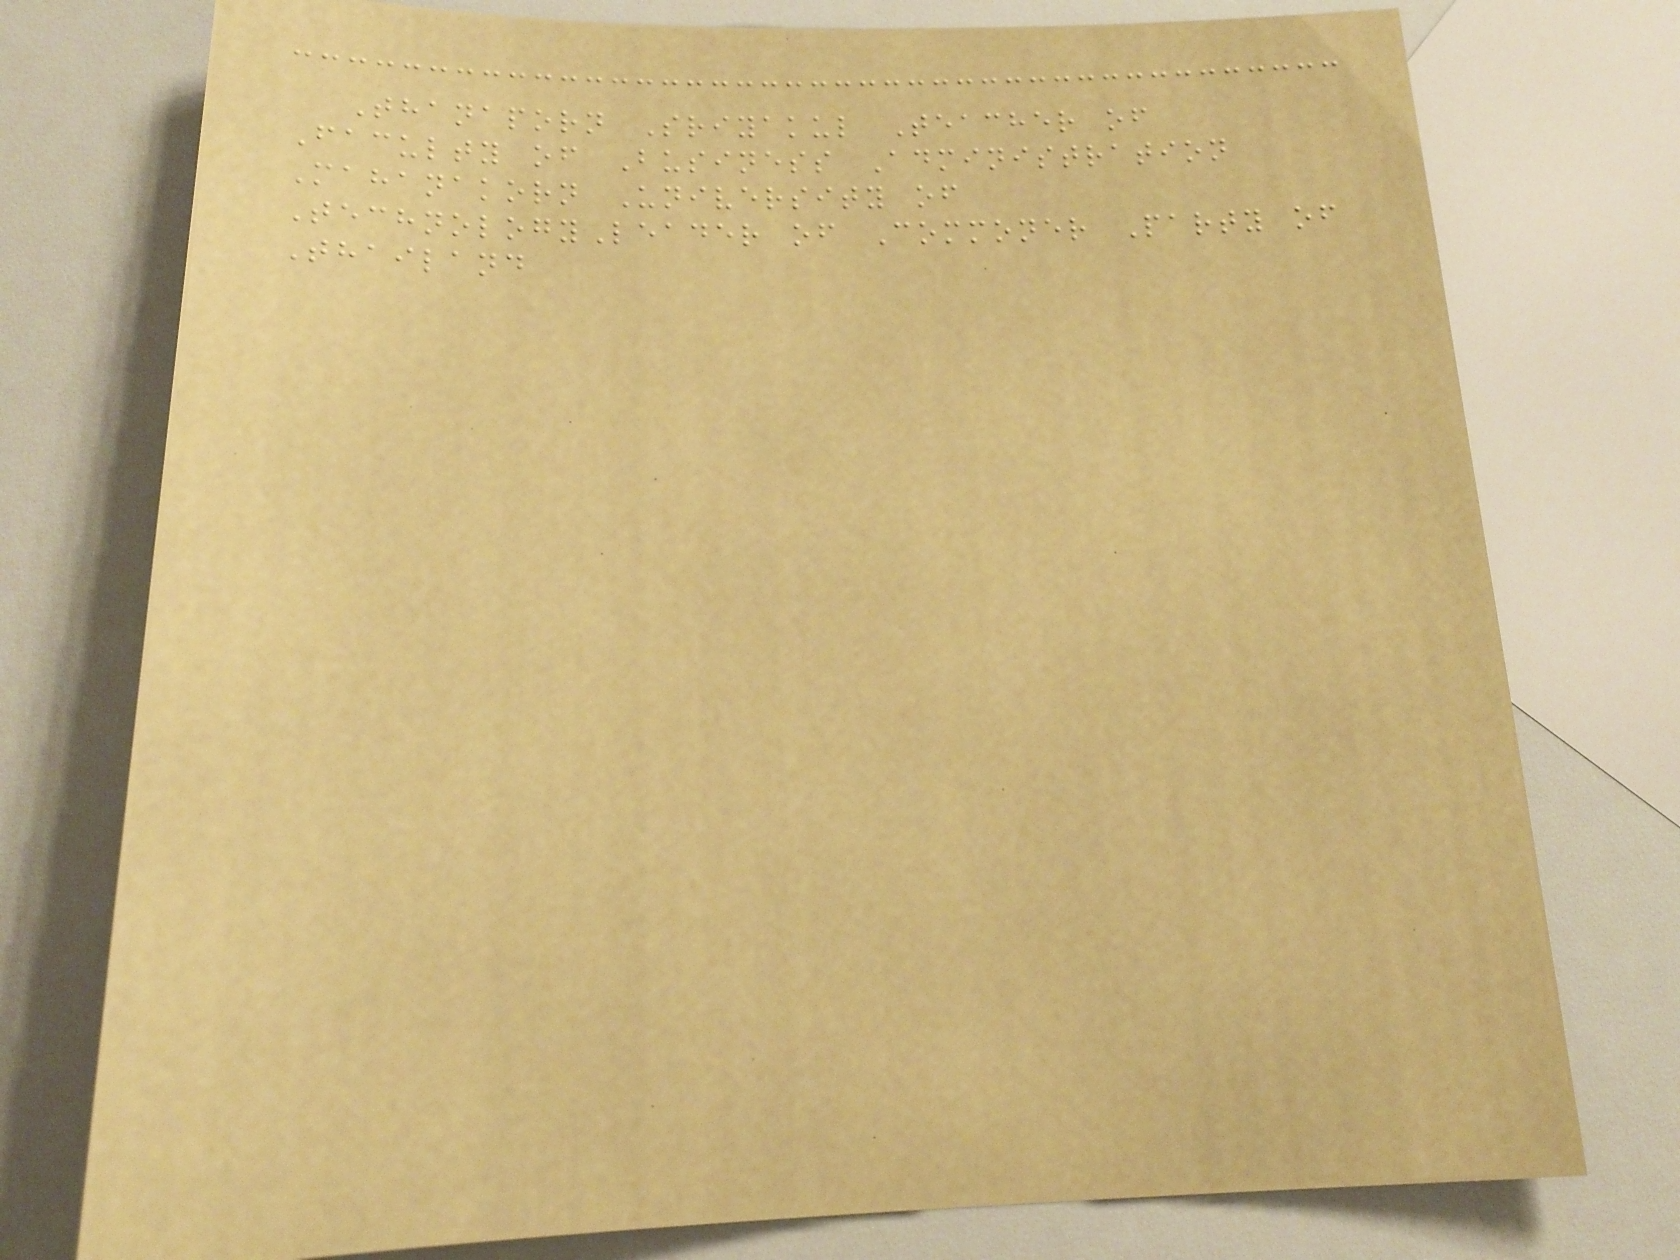Thanaporn Sriyakul Teacher of
Faculty of Business Administration
Mahanakorn University of
TechnologyLeader of Commoner Party of
Thailand
